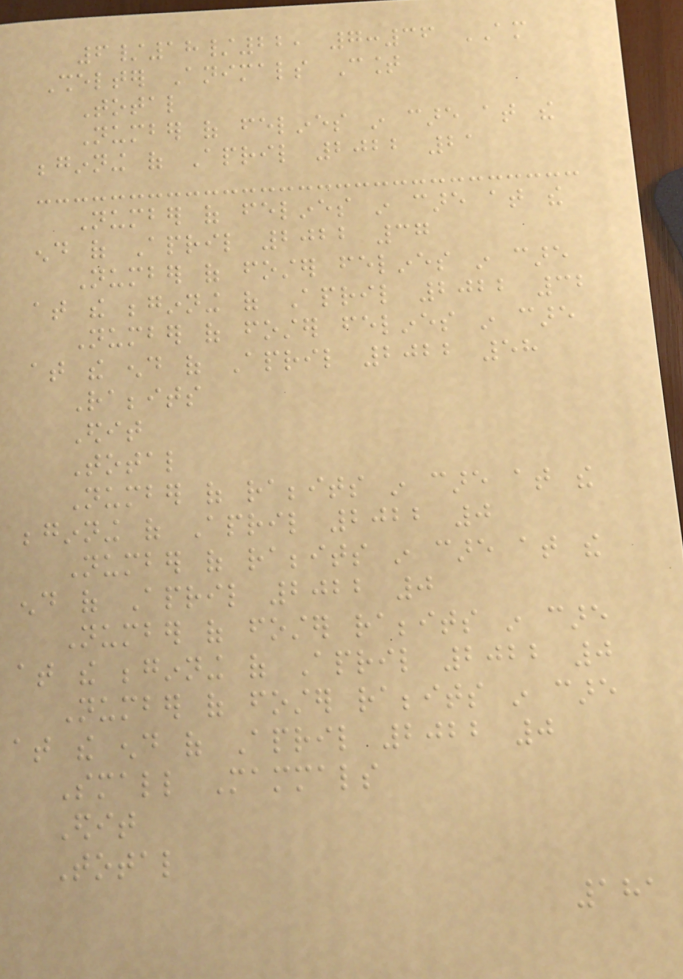6/18/22, 7:36 AM
Shelter Animals Count
Total
Number of felines in care at the
beginning of April 2022 21
Number of felines in care at the
end of April 2022 37
Number of foster felines in care
at the beginning of April 2022 32
Number of foster felines in care
at the end of April 2022 58
Rabbits
Edit
Total
Number of rabbits in care at the
beginning of April 2022 0
Number of rabbits in care at the
end of April 2022 0
Number of foster rabbits in care
at the beginning of April 2022 0
Number of foster rabbits in care
at the end of April 2022 0
Small Mammals
Edit
Total
181
